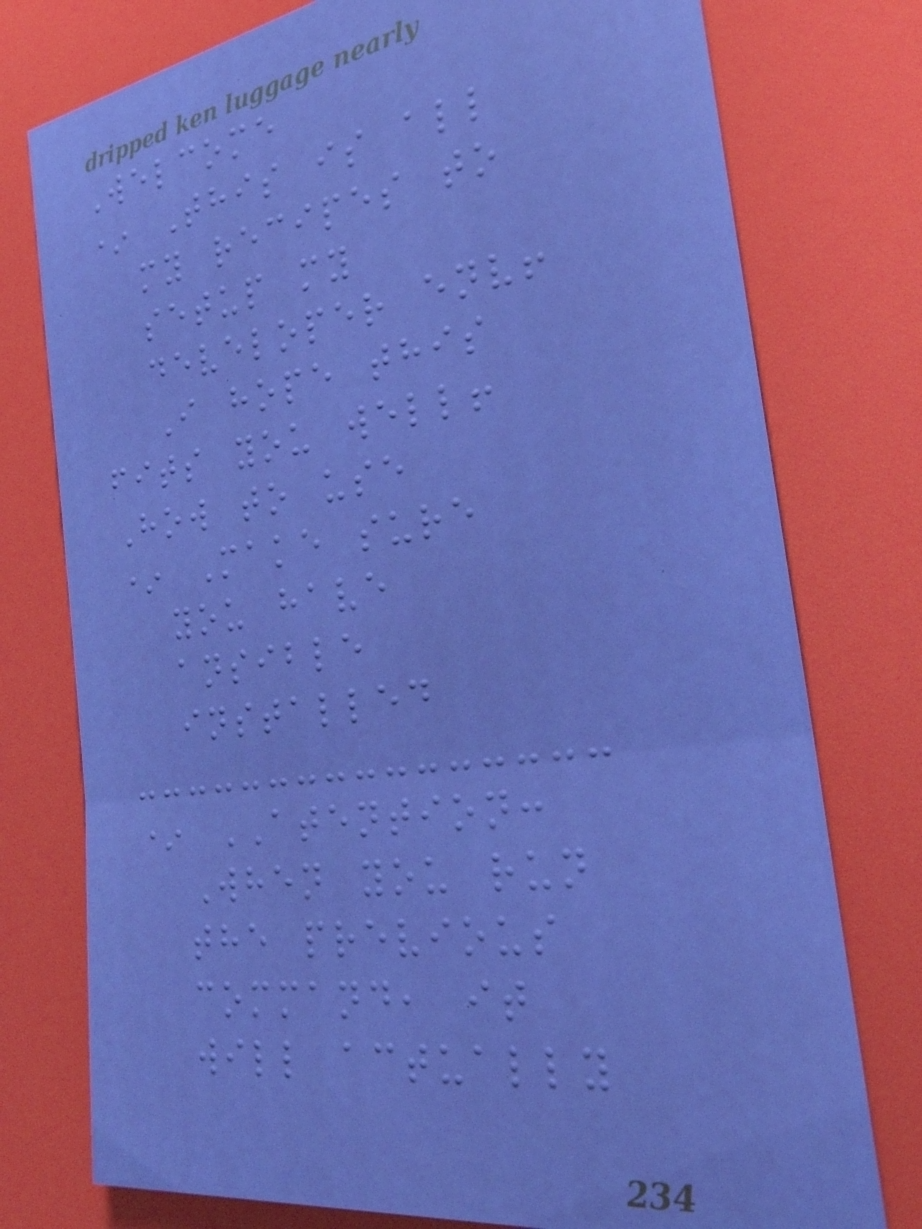Welcome
* This is all
my recipes to
setup my
developer env!
I hope this
fits you well!
How to use
* Make sure
you have
ansible
installed
* ATENTION:
When you run
the previous
command, it
will actually
